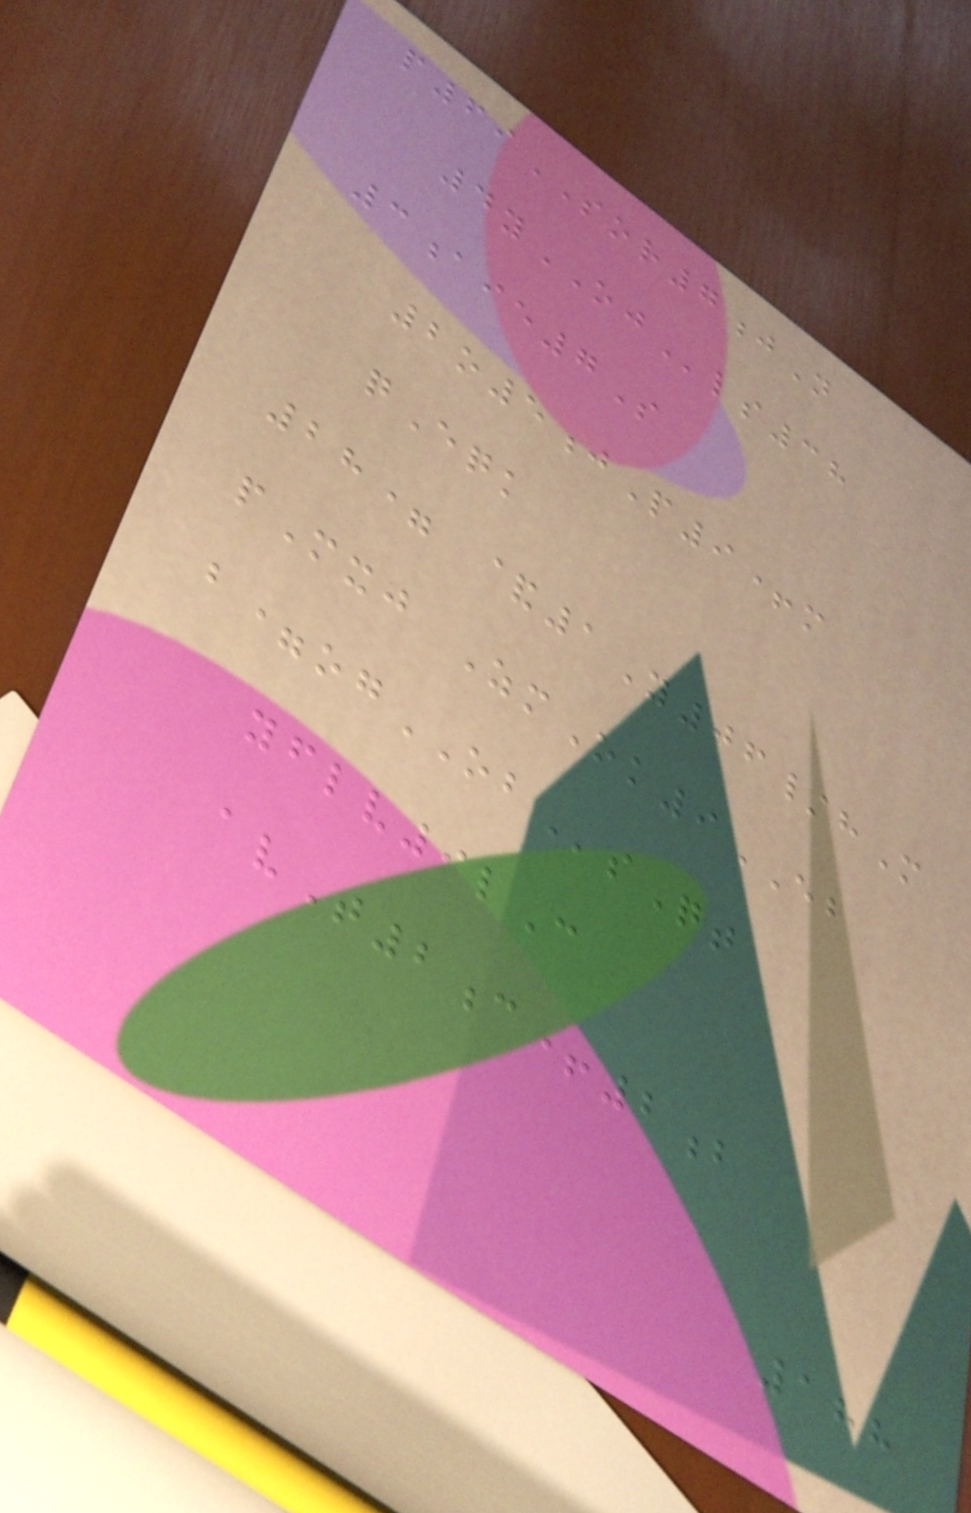p69SOR7jN
4yOJls38
3aie7S
2o5jP9+m
qEqk
28= &1Y06/hM
pMxj ZmOk9EB
b=ogOBsQt
yflv9lC
avT2c+2b
188
